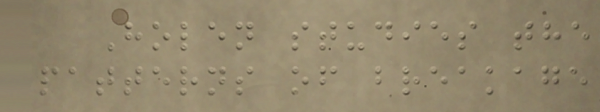Holen studies the
patterns of breakage
